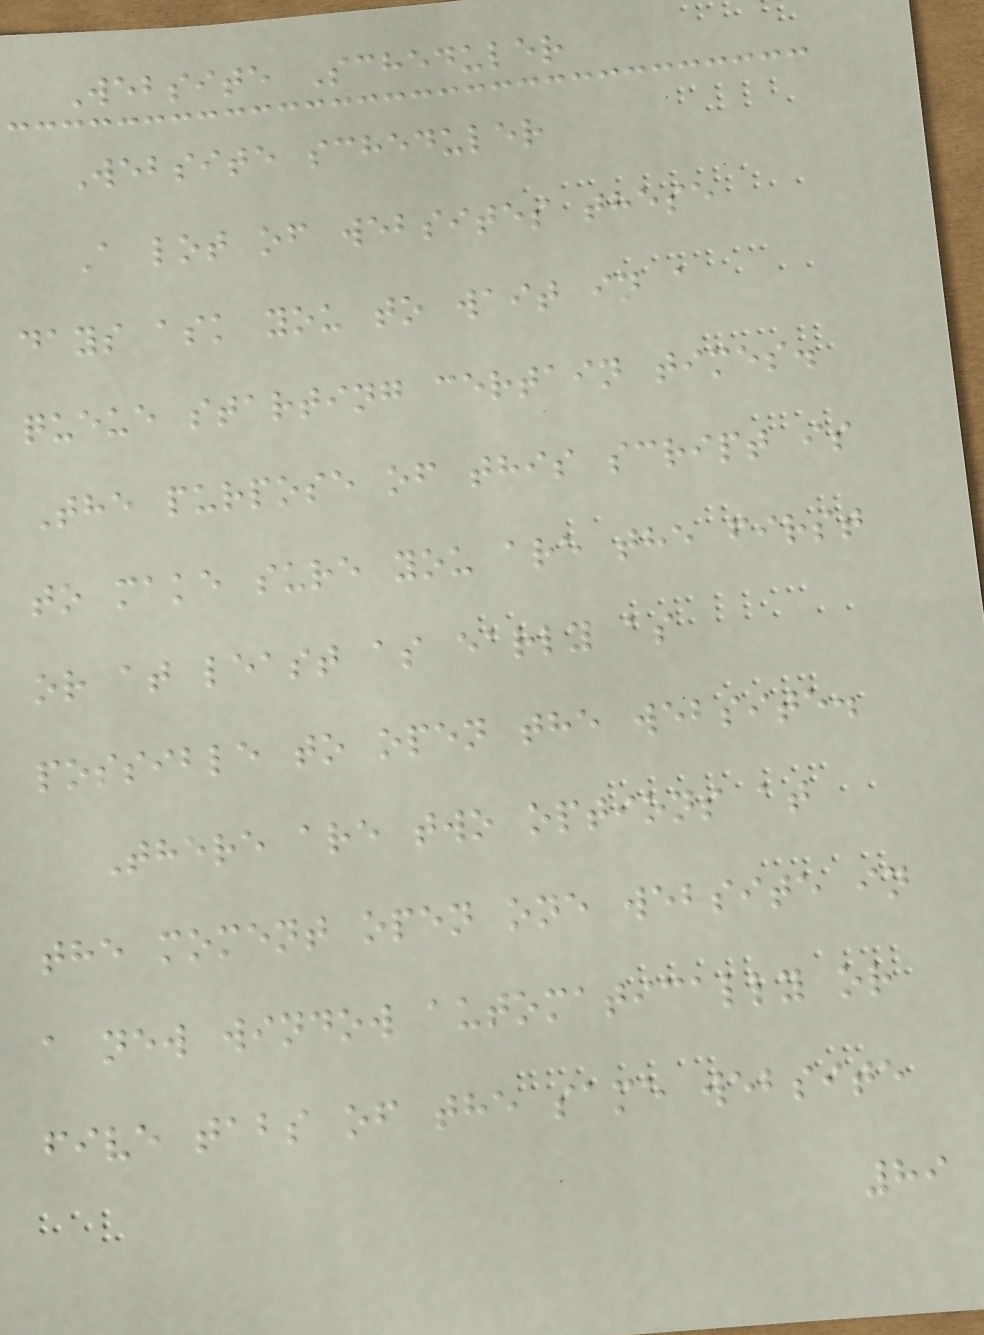Website Scheduler
Website scheduler
A lot of websites these
days ask you to wait in a
queue starting certain times.
The purpose of this script is
to make sure you are the first
or at least as early as
possible to open the website.
There are two options at
the moment open one website in
a new window automatically or
five tabs of the same website
89
